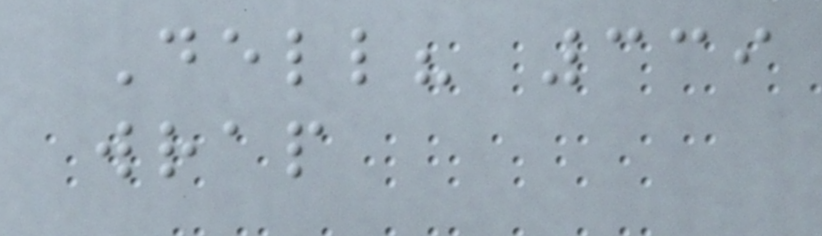Dell? 339
wrap
